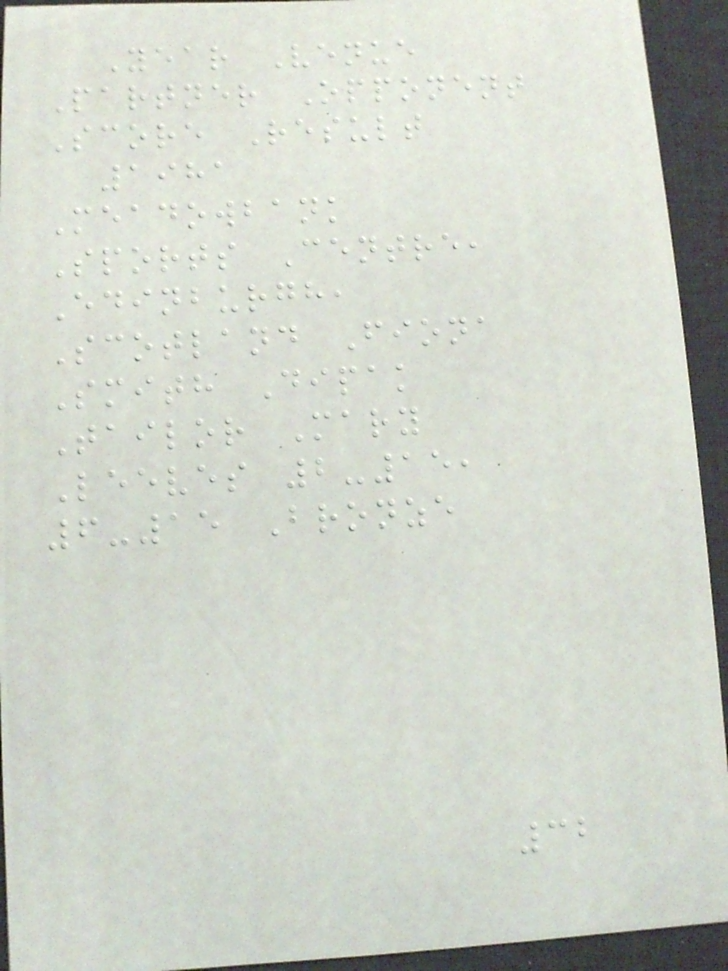Year Venue
Partner Opponent
Score Result
1981
Meadowbank
Sports Centre,
Edinburgh,
Scotland Fiona
Smith Dipak
Tailor Mary
Leeves 2-15,
6-15 Bronze
32
